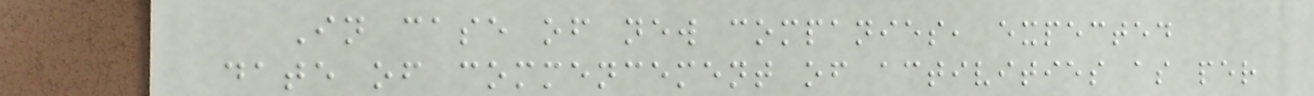In case of new companies, expected
date of commencement of activities as per
